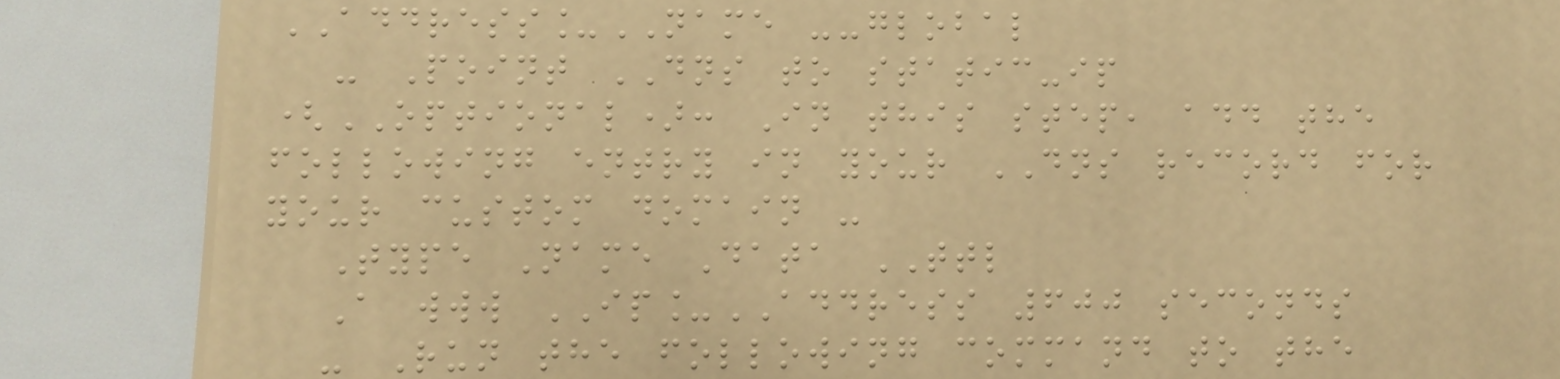ADDRESS_NAME --global
- Point DNS to static-ip
(OPTIONAL): In this step, add the
following entry in your DNS record for
your custom domain -
Type Name Data TTL
A www IP_ADDRESS 600 seconds
- Run the following command to the
